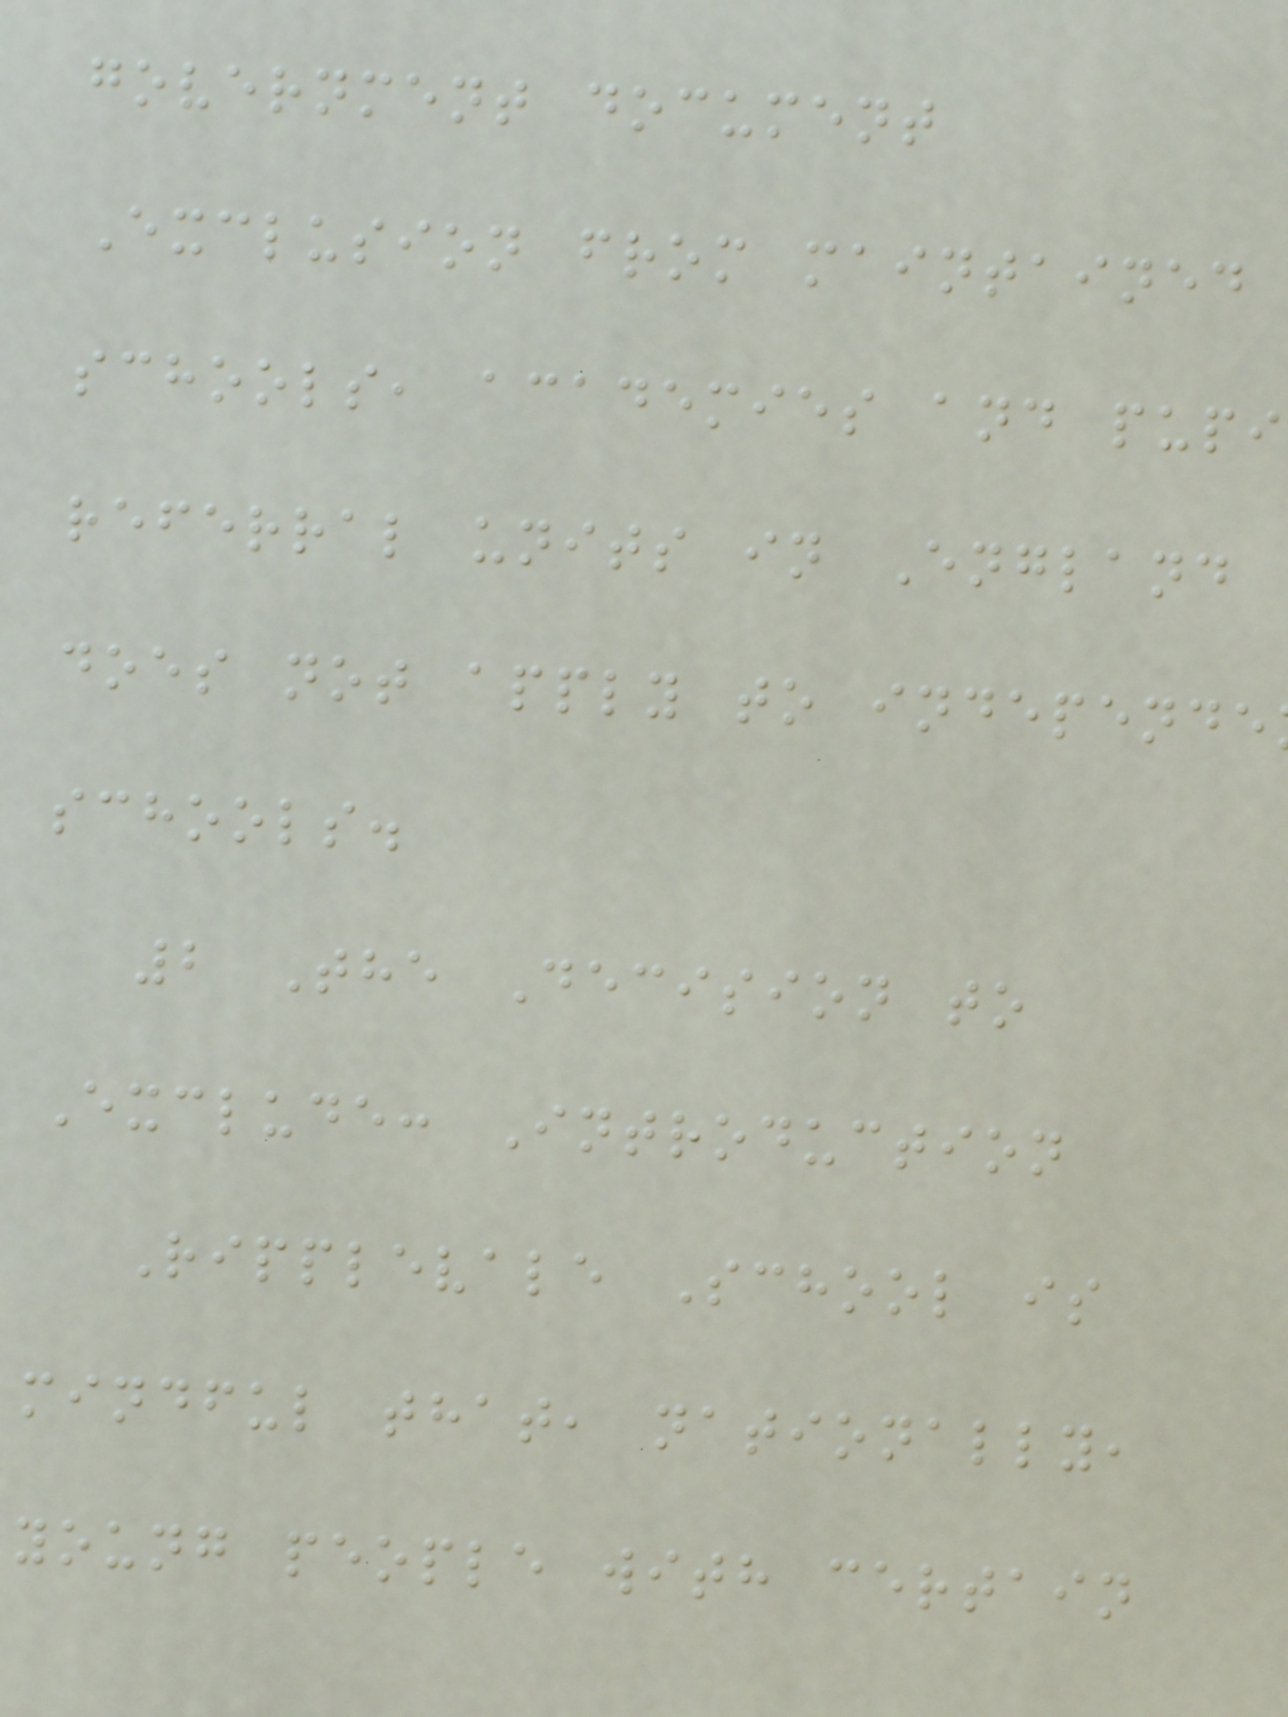government document
Exclusion from maintained
schools, academies and pupi
referral units in England
does not apply to independe
schools.
2 The Decision to
Exclude: Introduction
Ripplevale School is
mindful that, nationally,
young people with certain
